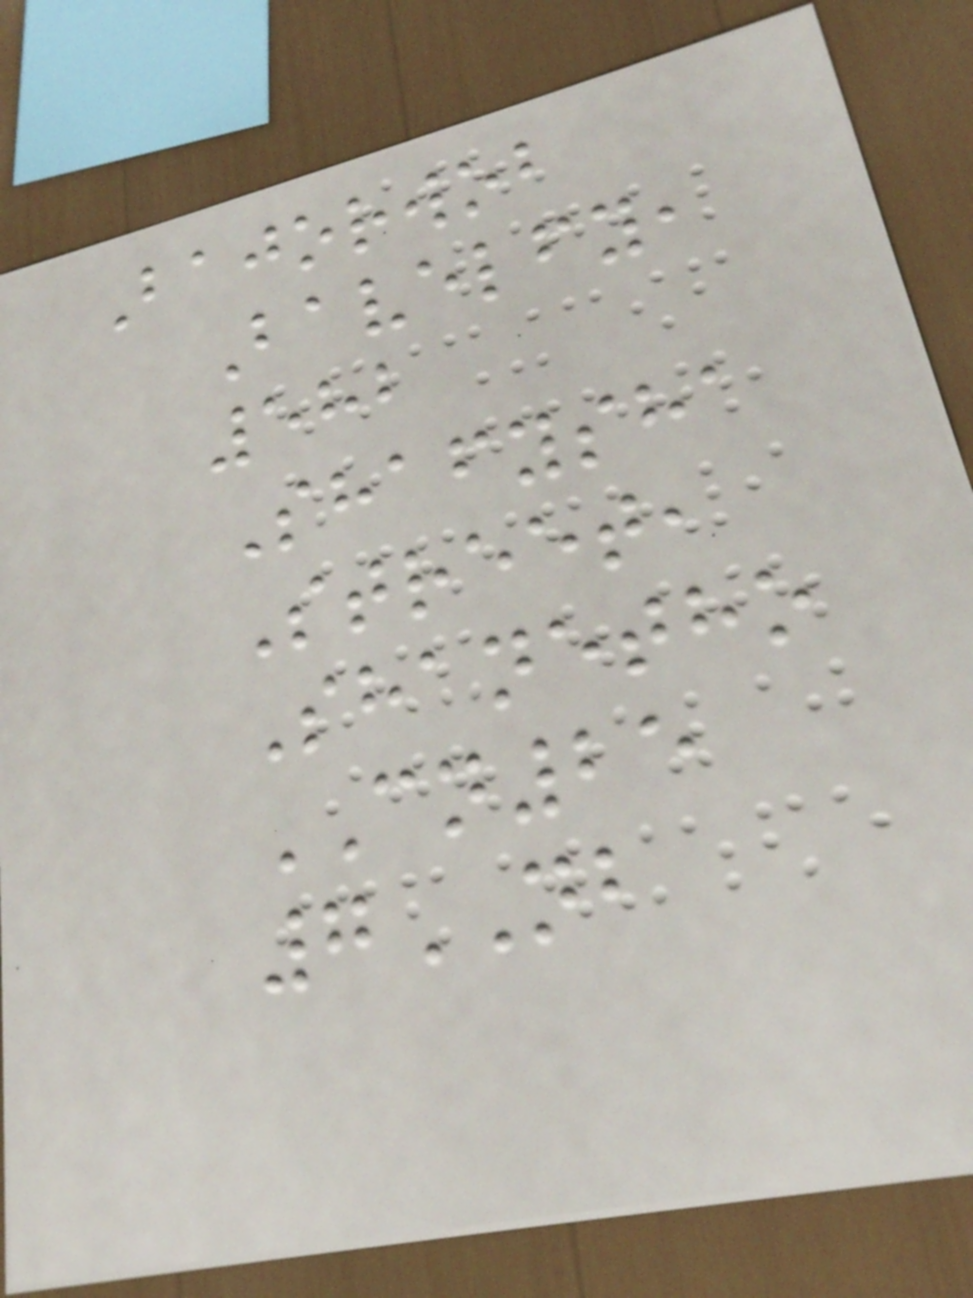Bajorwob
Bavelfy,
582
Shafysha
Street,
Shanetho
CN25
7NB
